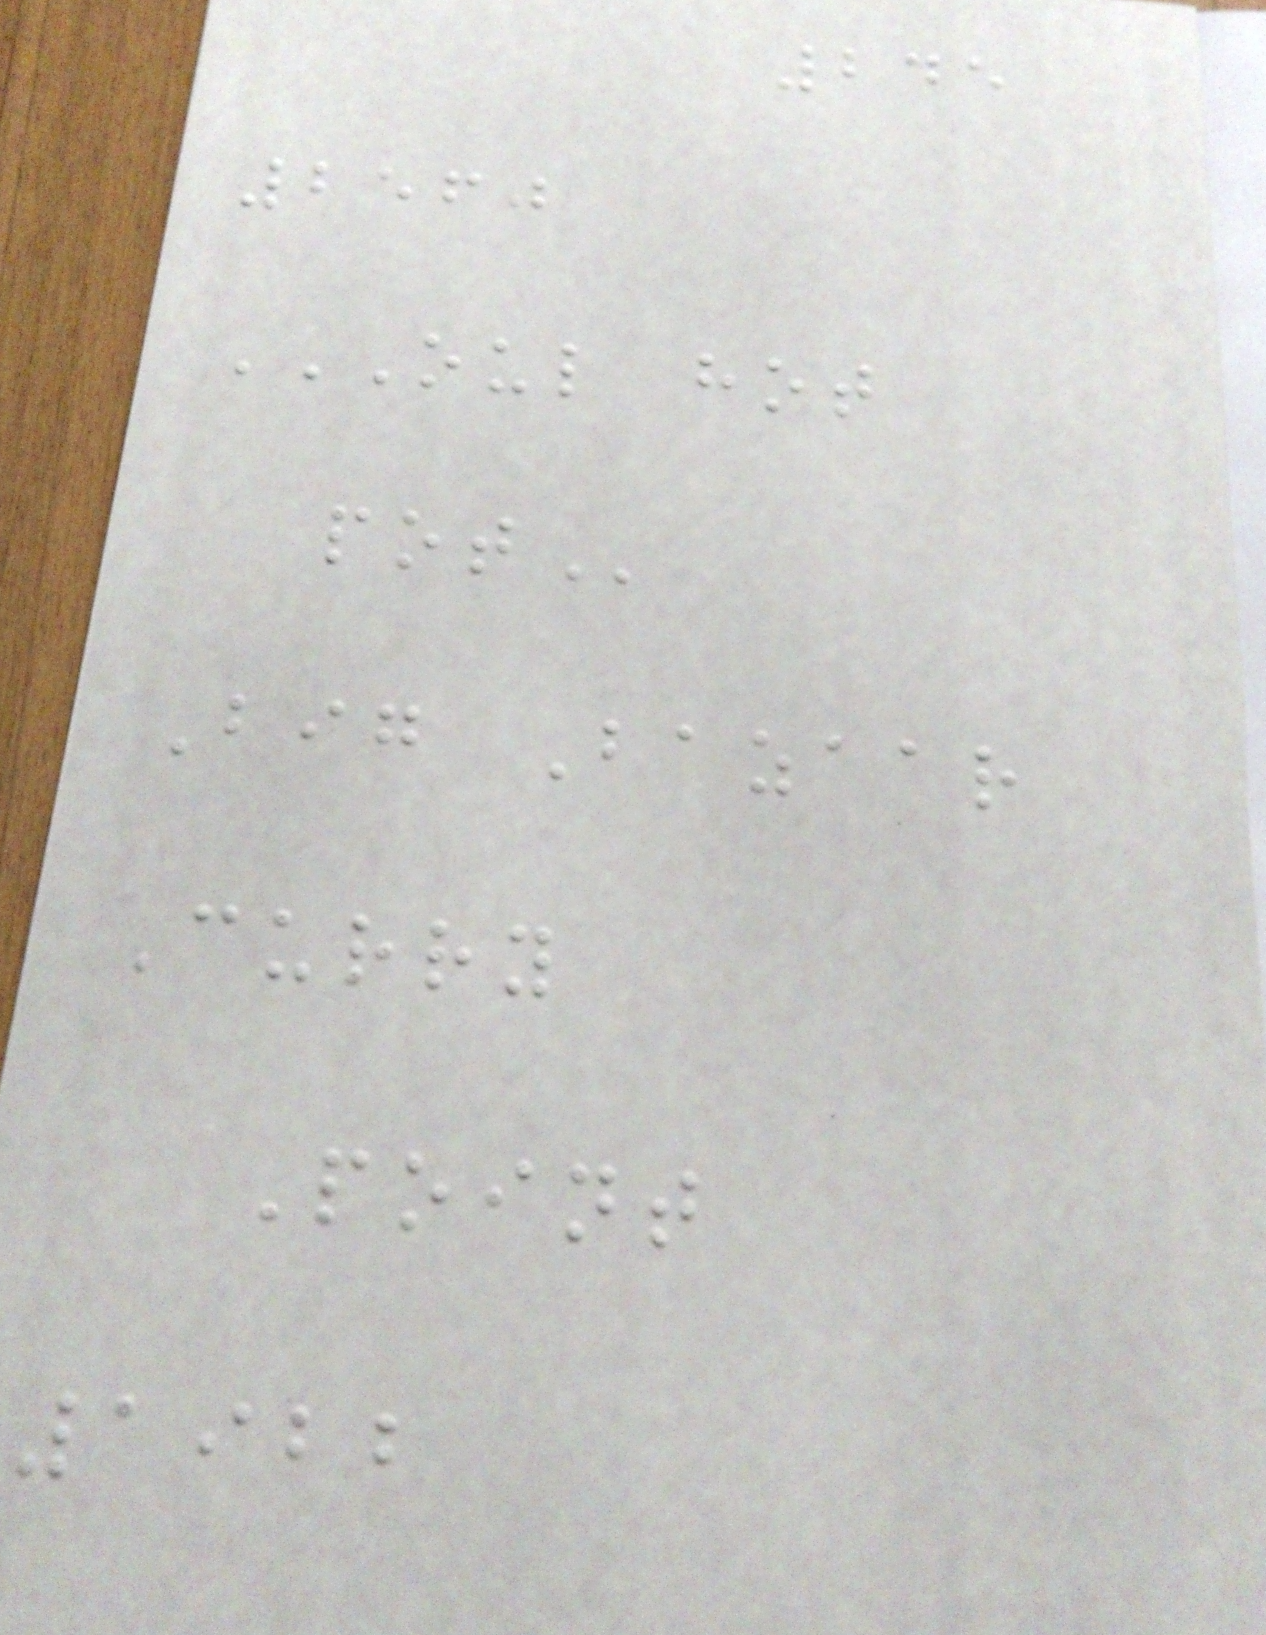245
2560
OUL HOT
POT
Big Bazaar
Curry
Point
1922
